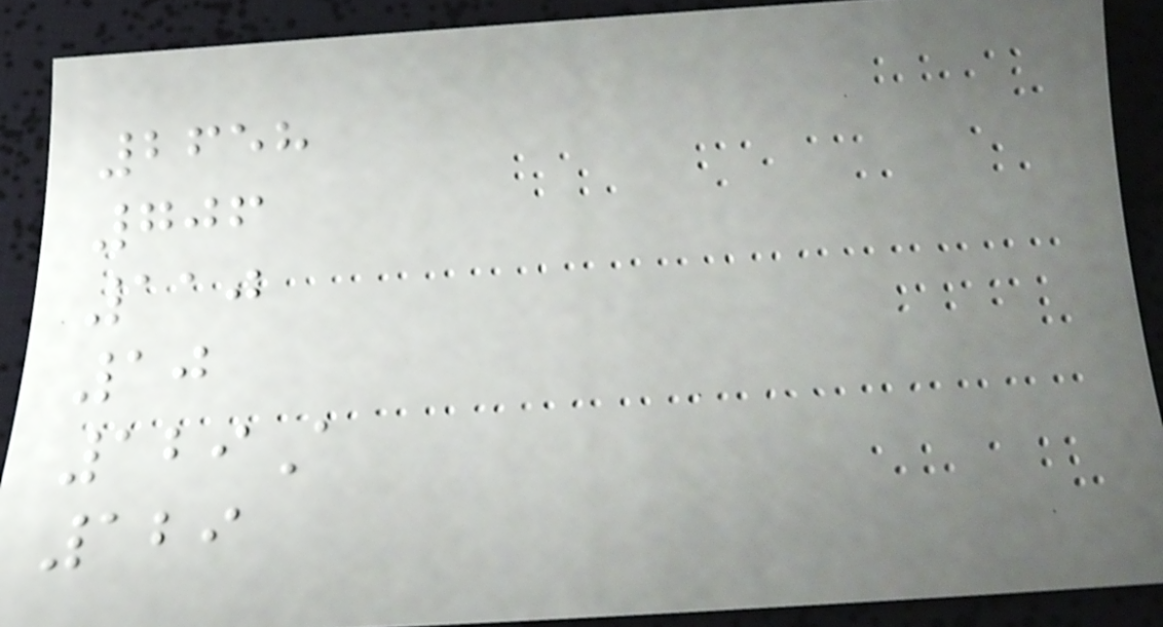2658
706
110
10
129A
129
